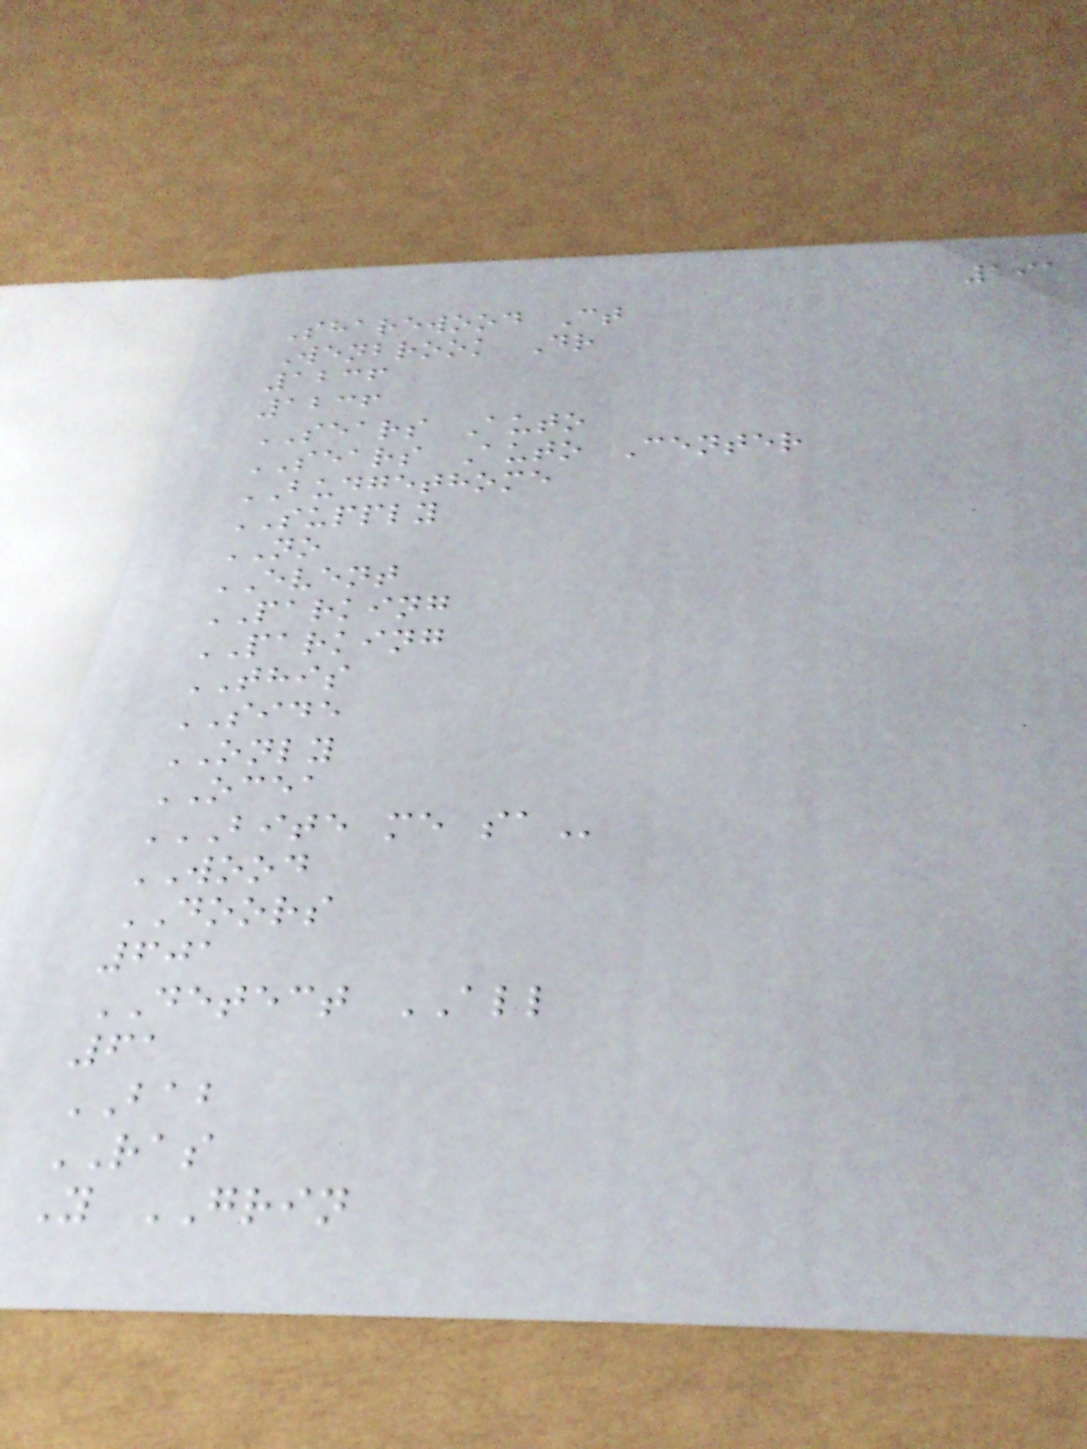191
Sharewood Ct
Wenbrook Dr
1236
1236
SEARS Auto
SEARS Auto Center
BUDGETHOME
SUPPLY
NO
EVENT
PARKING
PARKING
THIS
SIDE
ONLY
OCEA
BITE ME SA
WOOD
DOORS
601
DETECT ALL
61
BAB
RAS
Y GRIN
